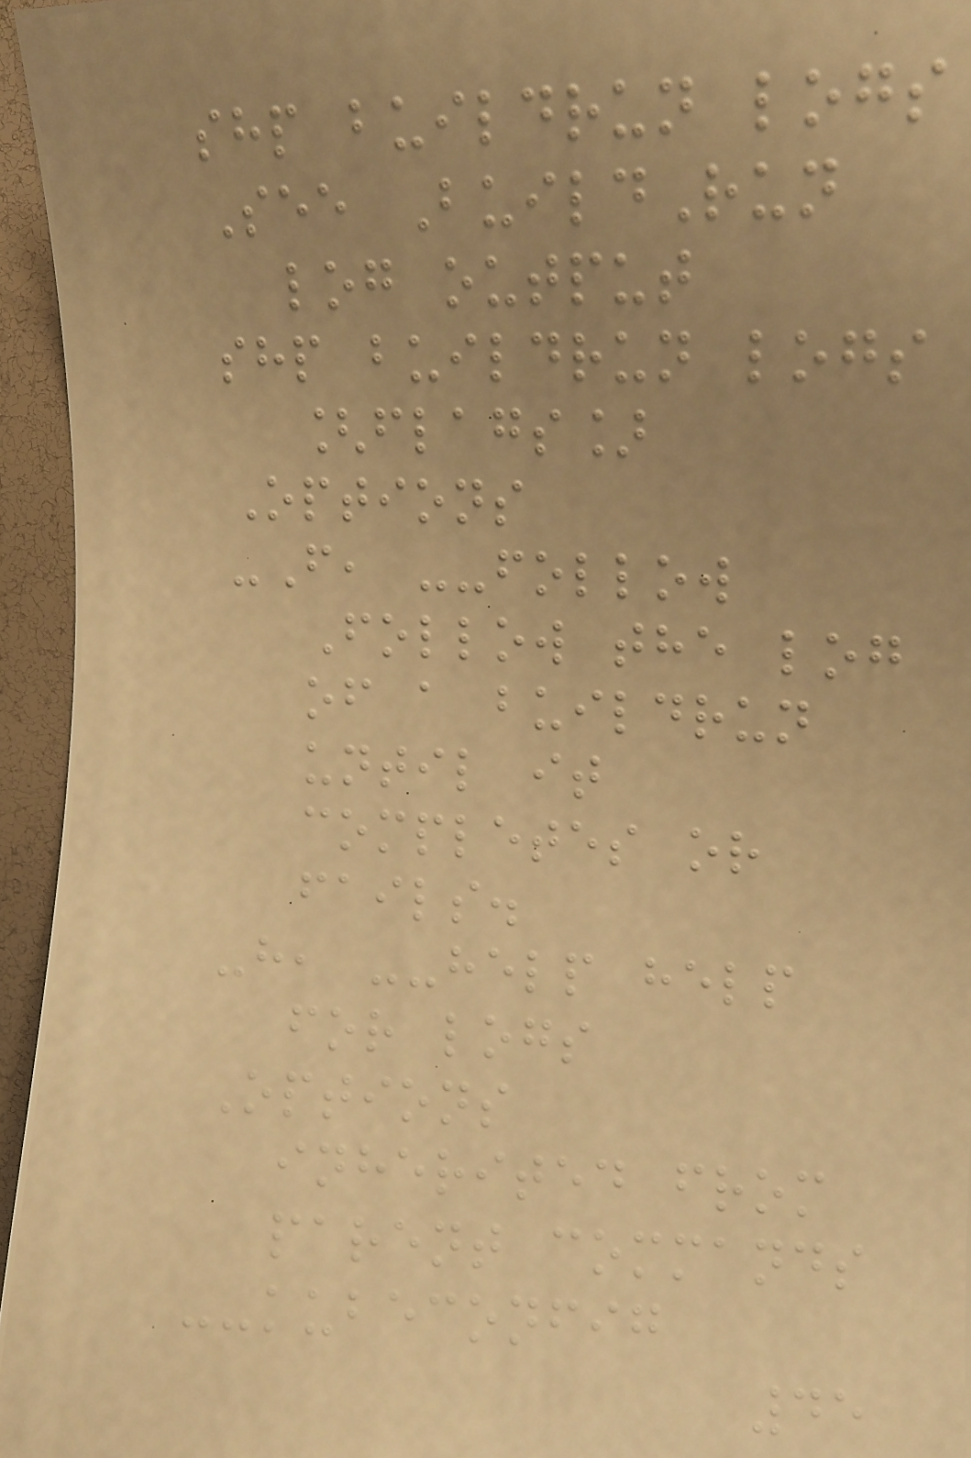shp buildrun logs
See BuildRun
log output
shp buildrun logs
[flags]
Options
-F, --follow
Follow the log
of a buildrun
until it
completes or
fails.
-h, --help help
for logs
Options
inherited from
parent commands
--kubeconfig
45
